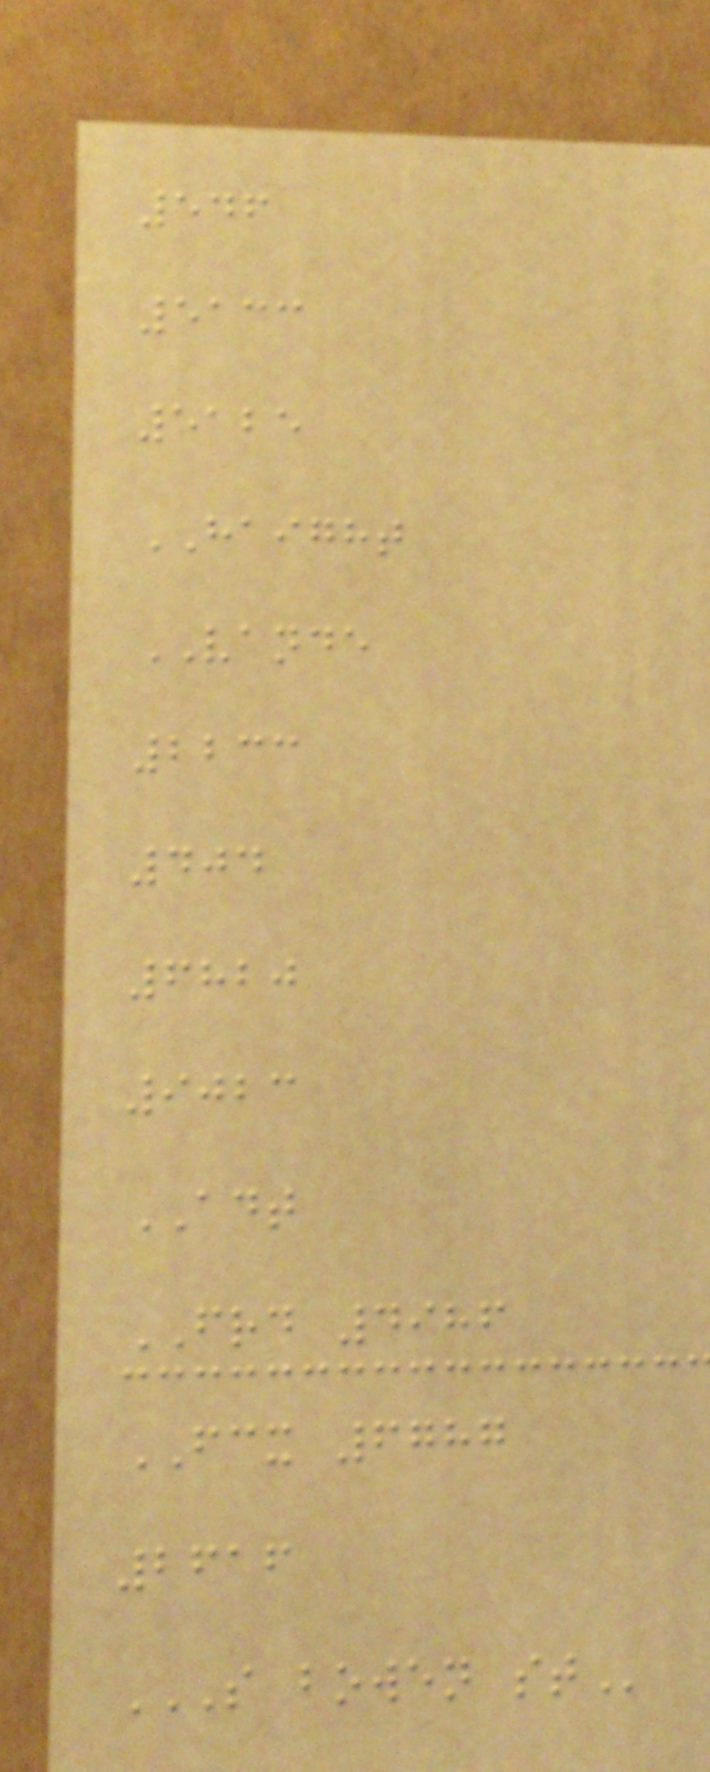546
5133
5125
HAIGHT
VANDE
2233
404
6820
9023
ADT
FRD 4986
FCX 6787
2616
S BOWEN ST
